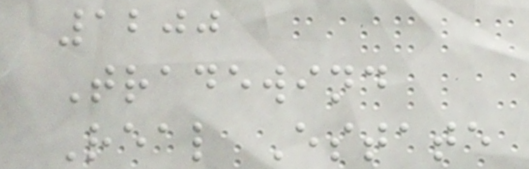1200
Tradewind
Real Estate
